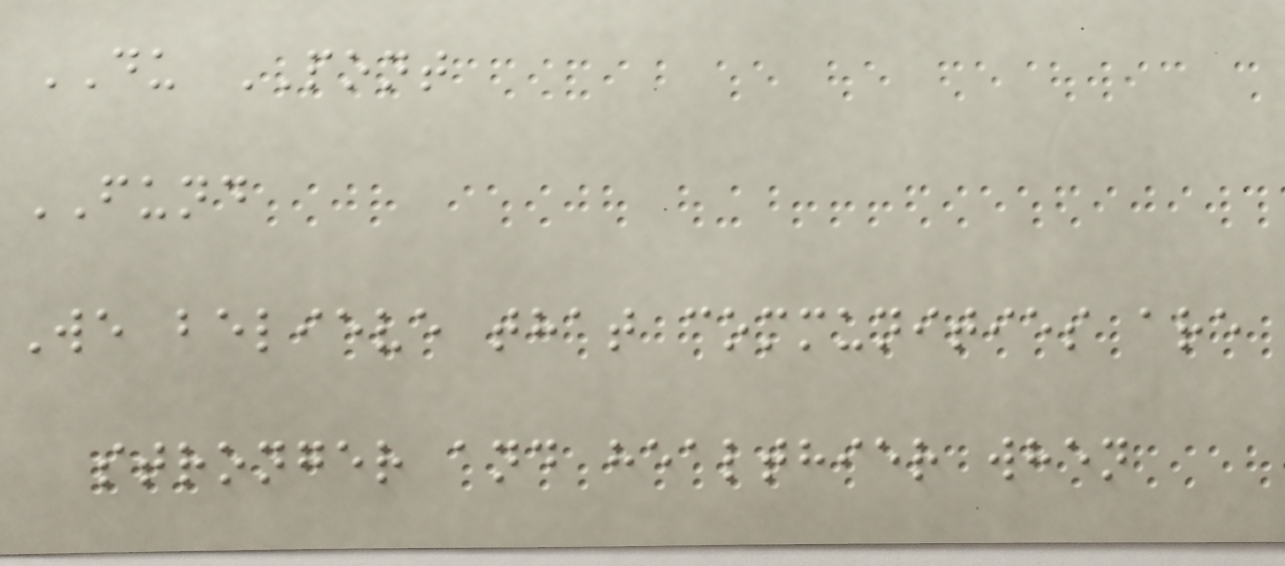DU PONT
FUND
We believe that communities are
stronger and healthier when
